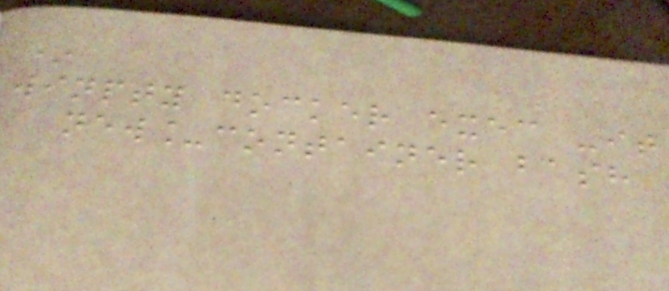*
winpty docker exec -it
new_container bash
